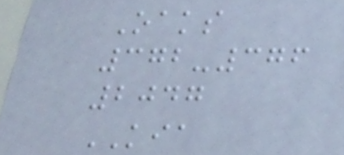Oaks
372-376
2047
KIA
